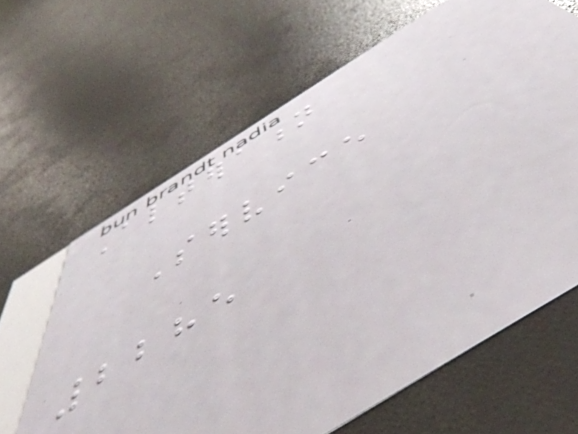Alteration
Service
2285
